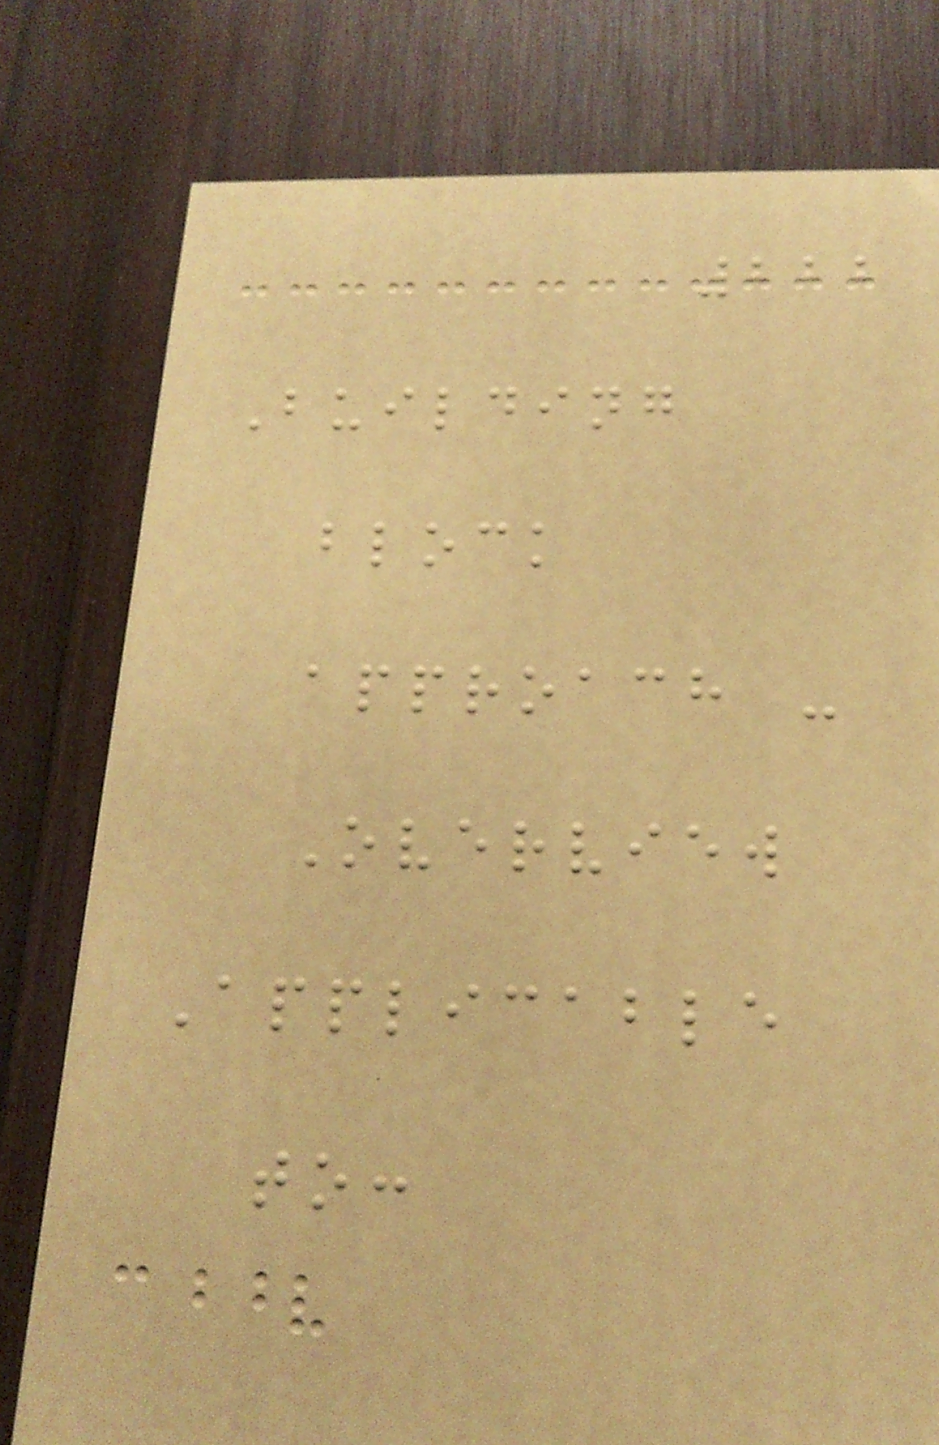222
Building
block
approach -
Overview
Applicable
to:
